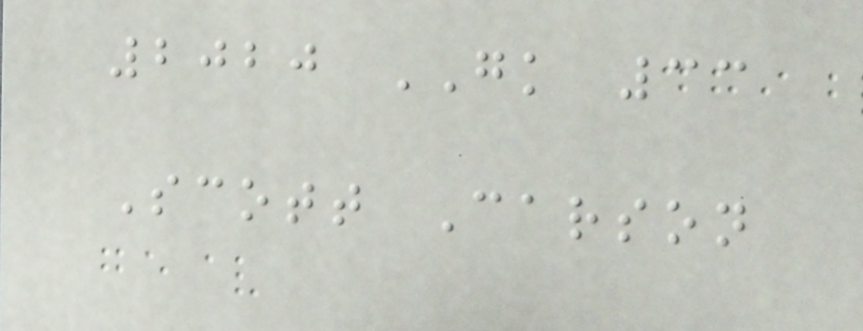2020 GK 33
Scott Carson
